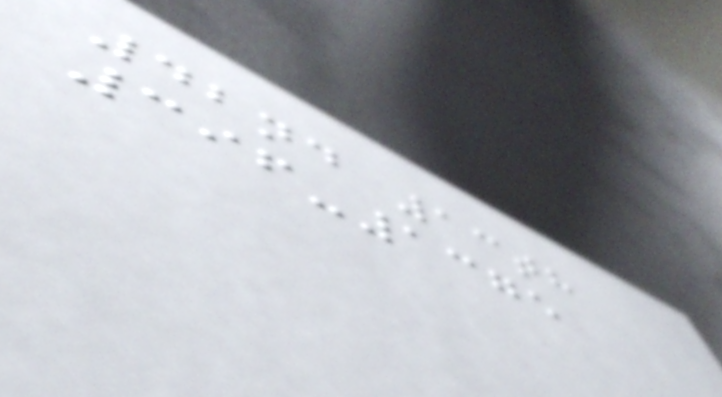42nd 13th
396-1375
